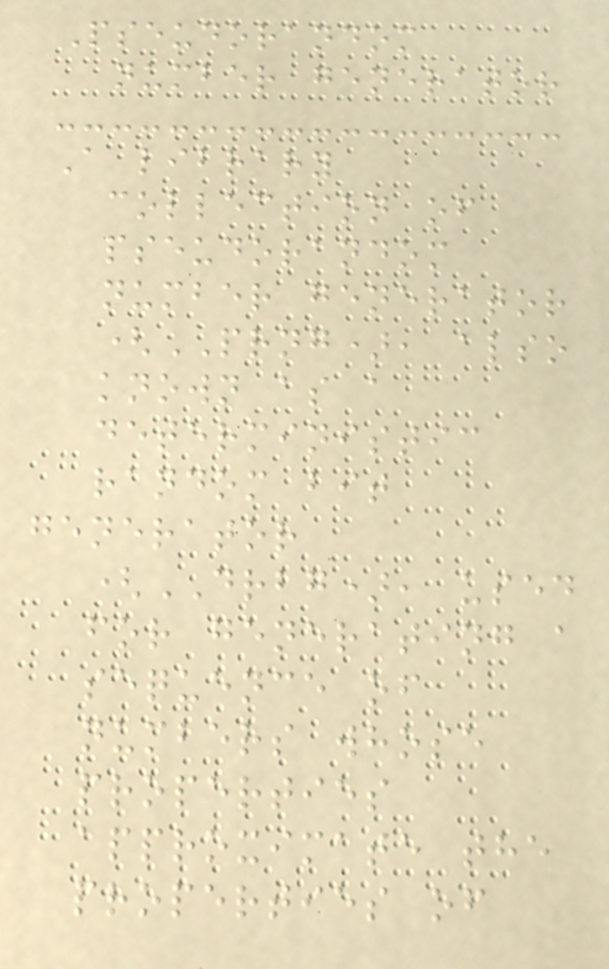Pseudorandom
number generator
A library
collection of
pseudorandom
number generator
(PRNG), also
known as a
deterministic
random bit
generator
(DRBG), used
for generating a
sequence of
numbers whose
properties
approximate the
properties of
